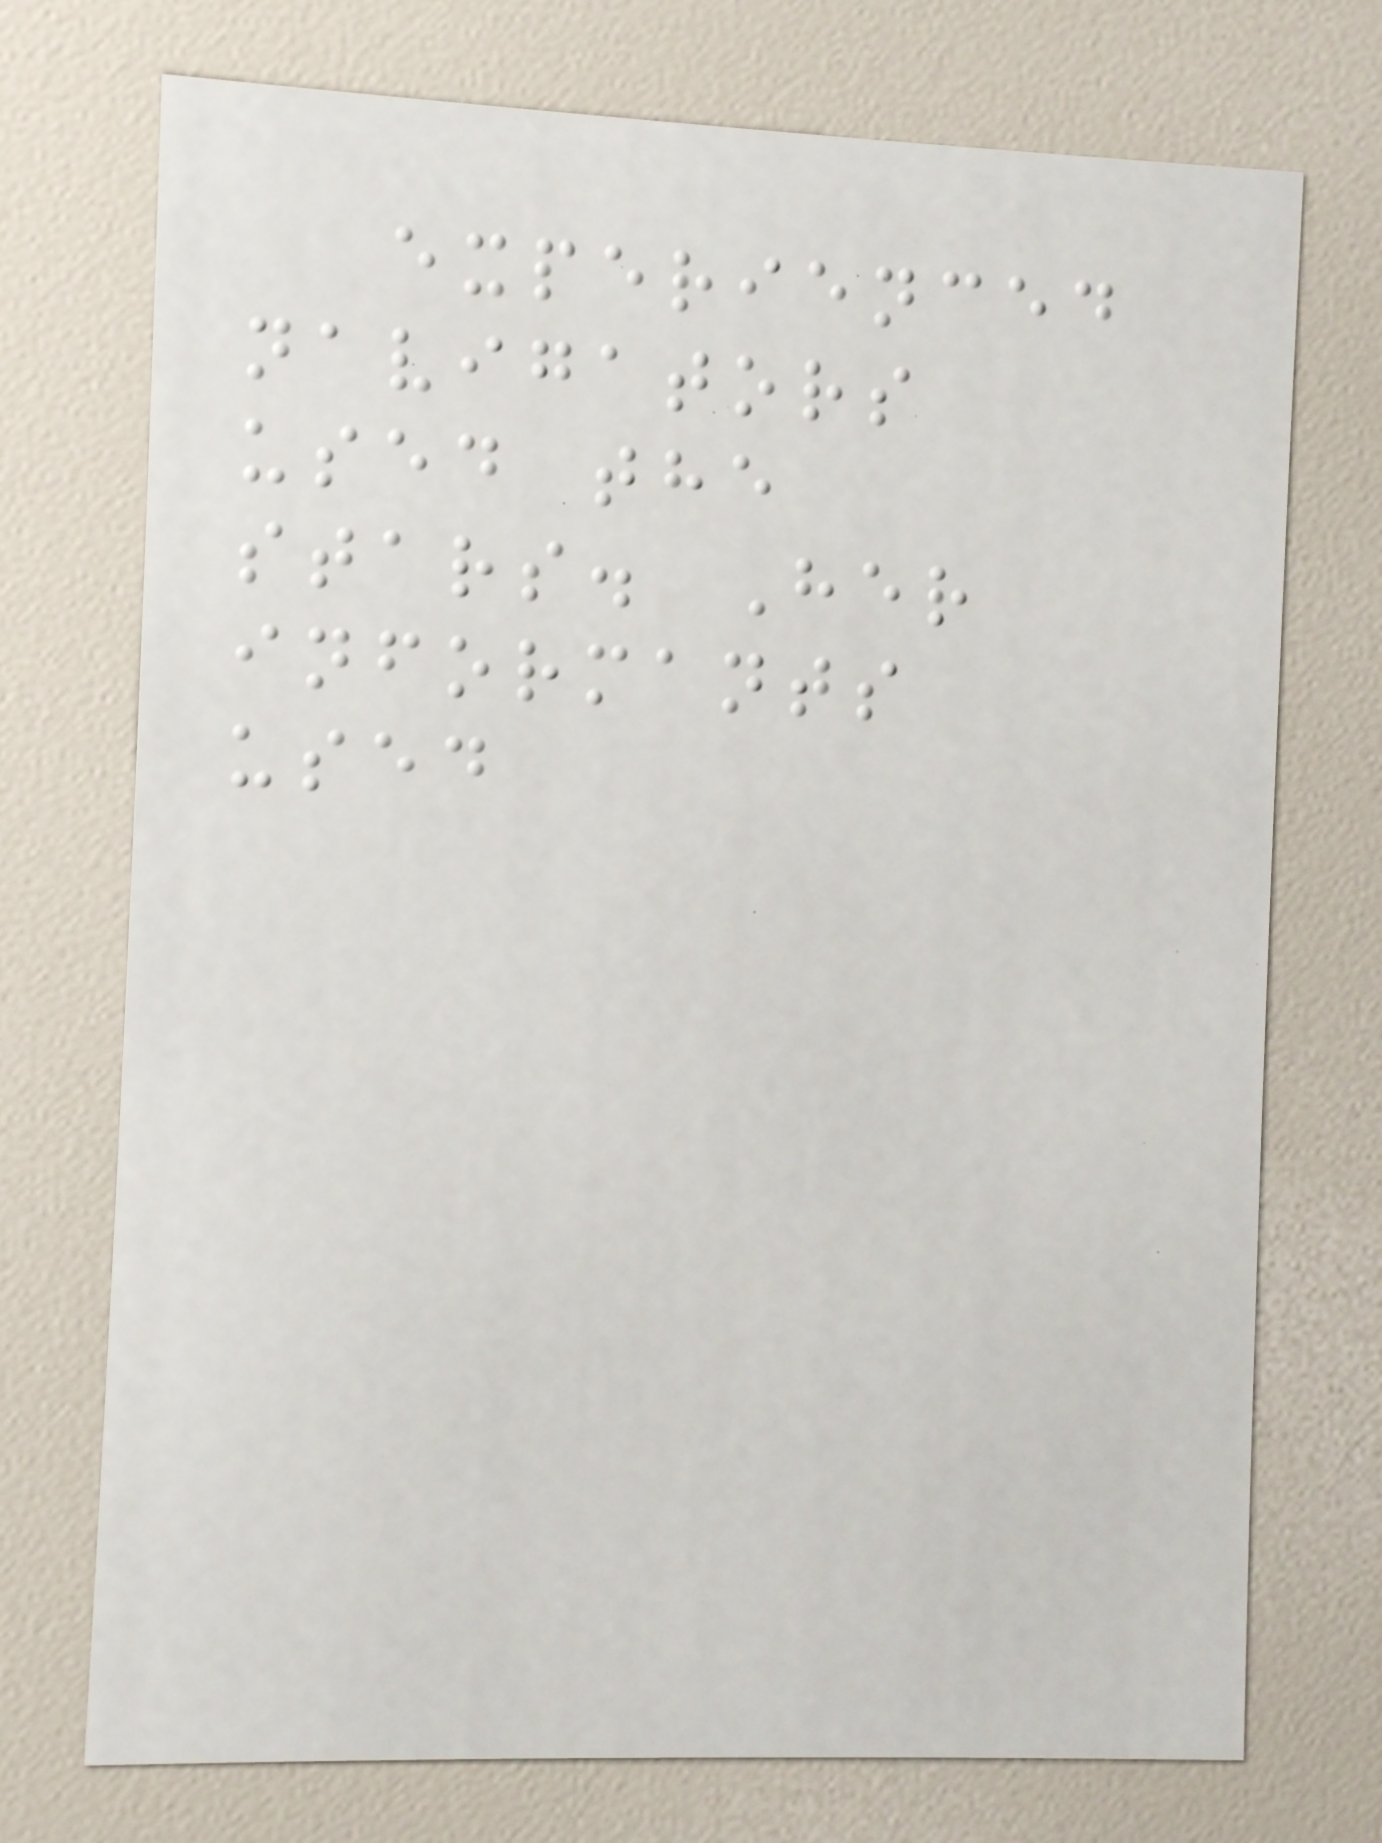experienced
navigators
used the
stars. Her
informants
used
